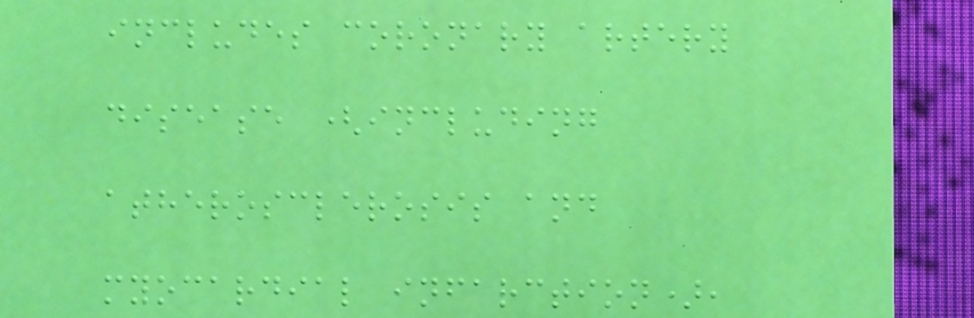includes coronary artery
disease (including
atherosclerosis and
myocardial infarction),
